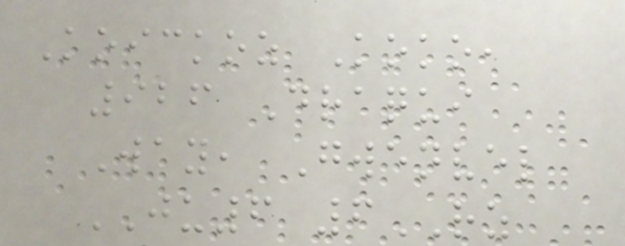Koickoz Koko,
926 Draqui
Way, Gwenvel
JU6 6RZ
